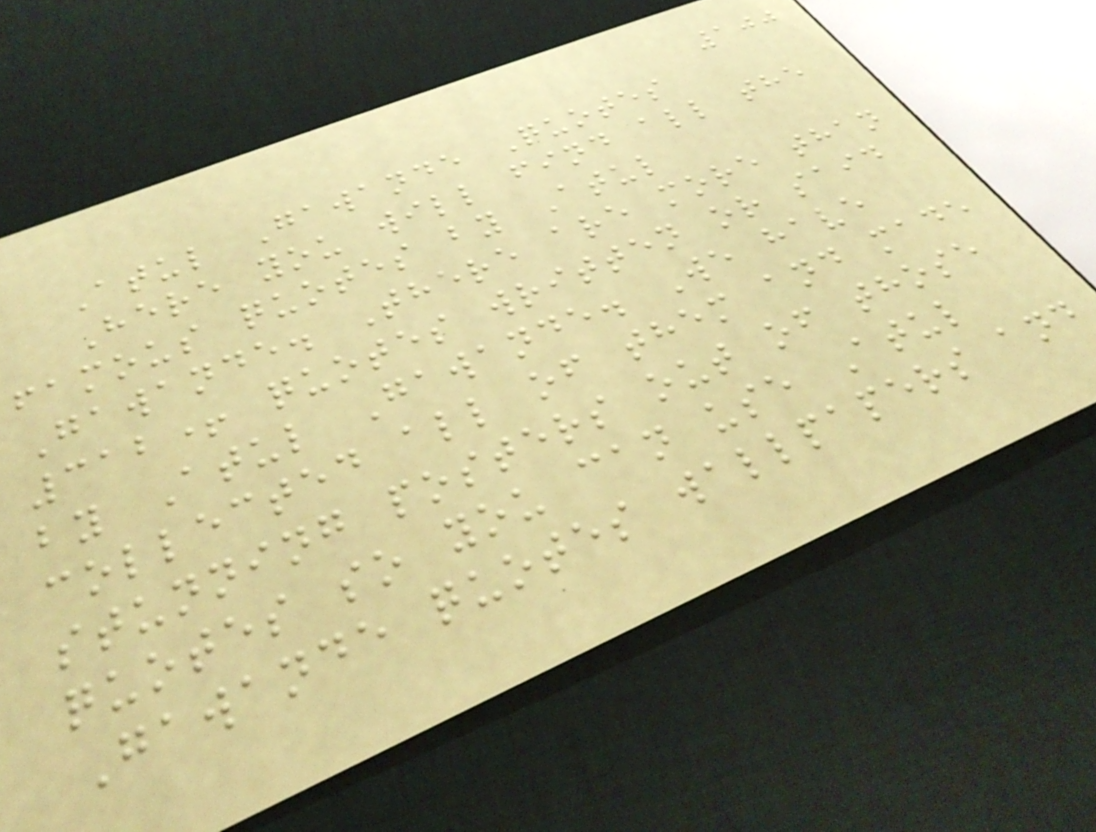100
Atul Gawande Quotes
Here you will find all the
famous quotes by Atul
Gawande. There are more than
312+ quotes written or said
by Atul Gawande. We have
collected all of them and made
stunning posters out of those
quotes so you can use Atul
Gawande quotes wallpapers and
